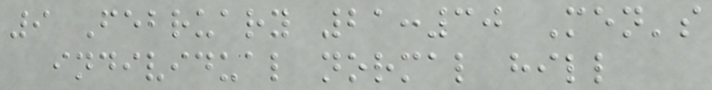9 February 21:30 Men's
individual normal hill
